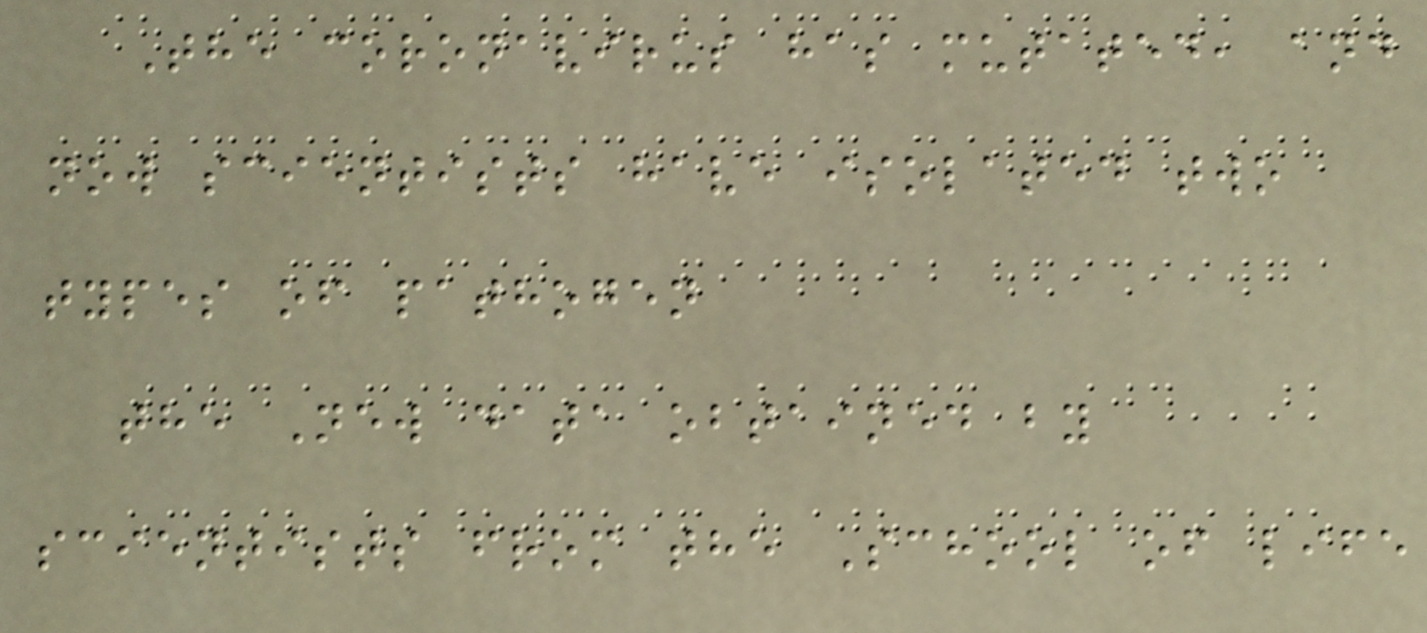The coronavirus has mutated, and
now scientists have isolated two
types of pathogen
the New data obtained by
scientists from the School of life
